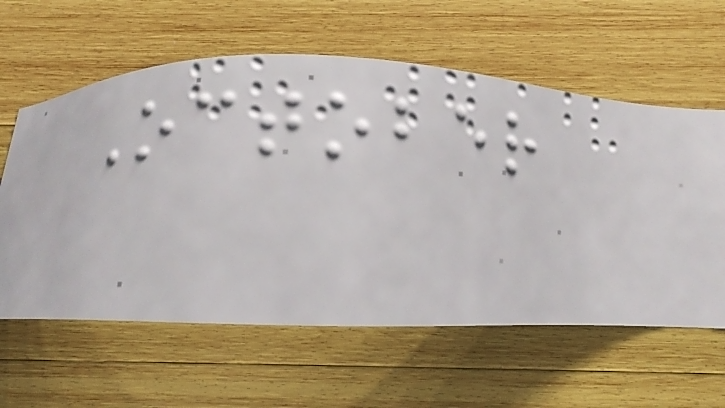October
